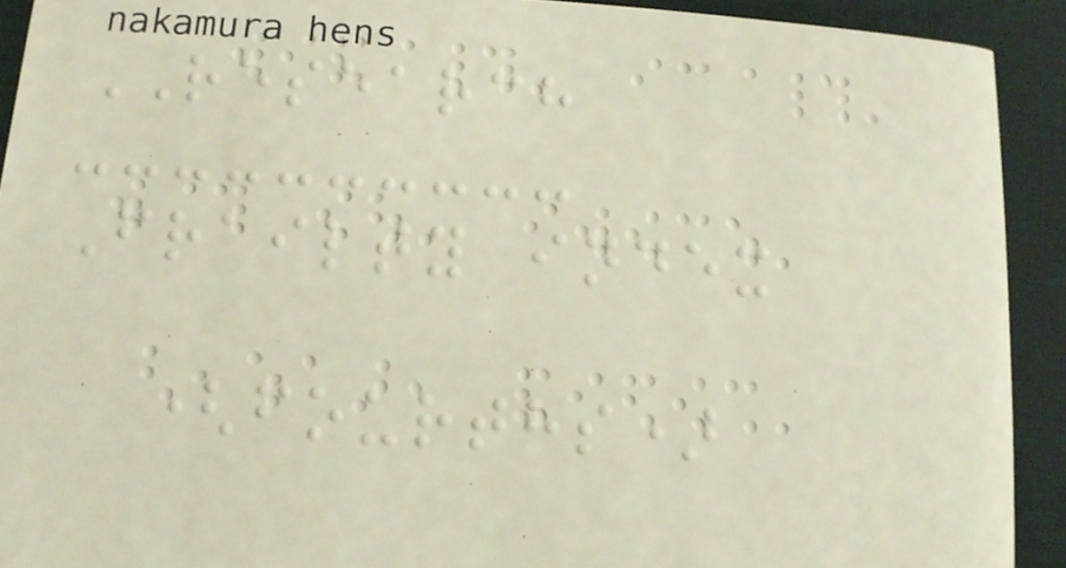RESEARCH
Frailty index
(fourths)
